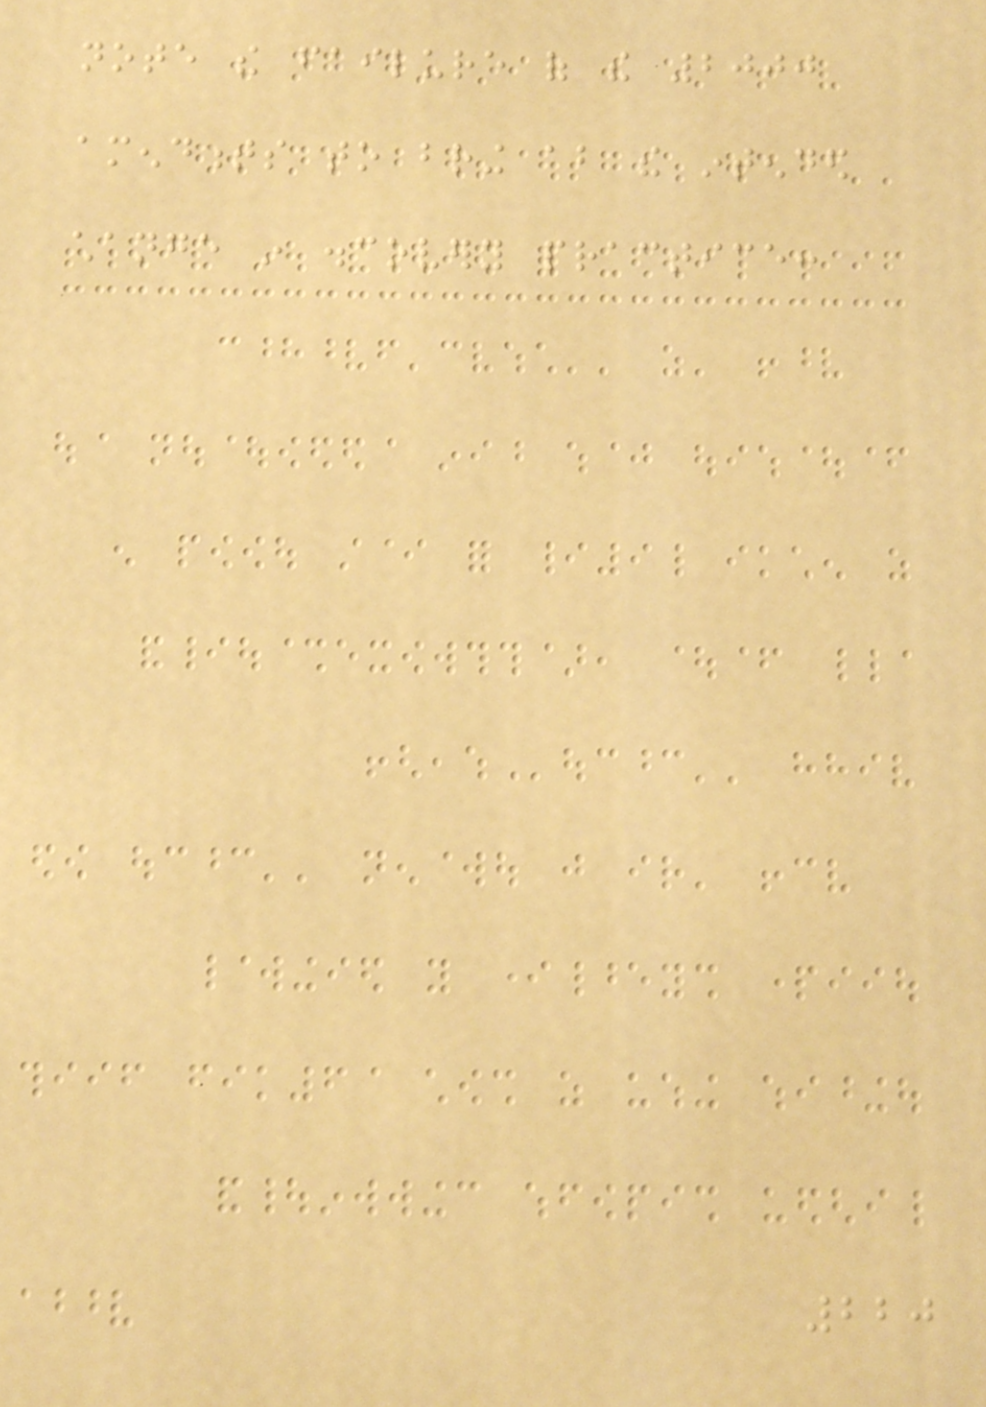note the failure of the 2000
amendments to bring about the intended
change in discovery practice:
220
